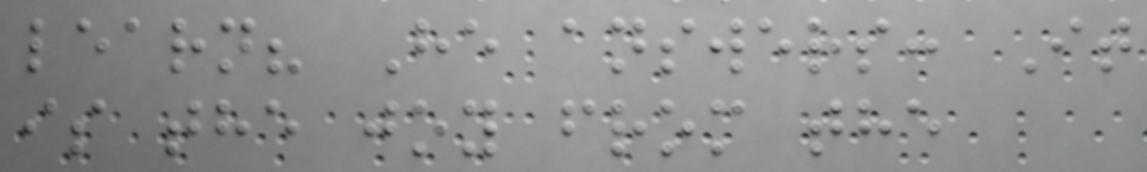learn? He answers: It
is the joy from the
